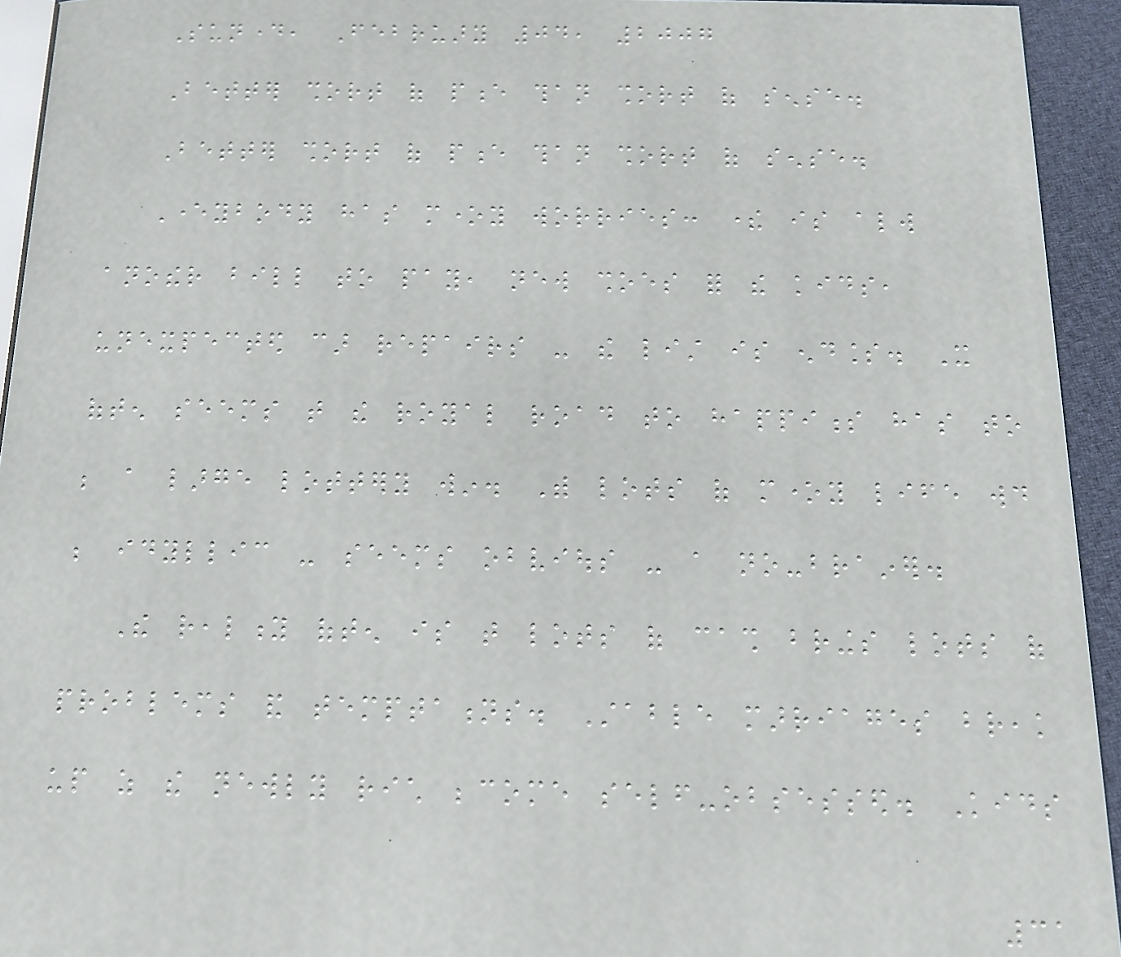Sunday, February 04, 2007
Better short of pence than short of sense.
Better short of pence than short of sense.
Everybody has money worries: there is always
another bill to pay, new shoes for the kids,
unexpected car repairs - the list is endless. It
often seems that the royal road to happiness has to
be a large lottery win. With lots of money life would
be idyllic - seems obvious - a no-brainer.
The reality often is that lots of cash brings lots of
problems and temptations. Stable marriages break
up as the newly rich become self-obsessed. Kids
31
